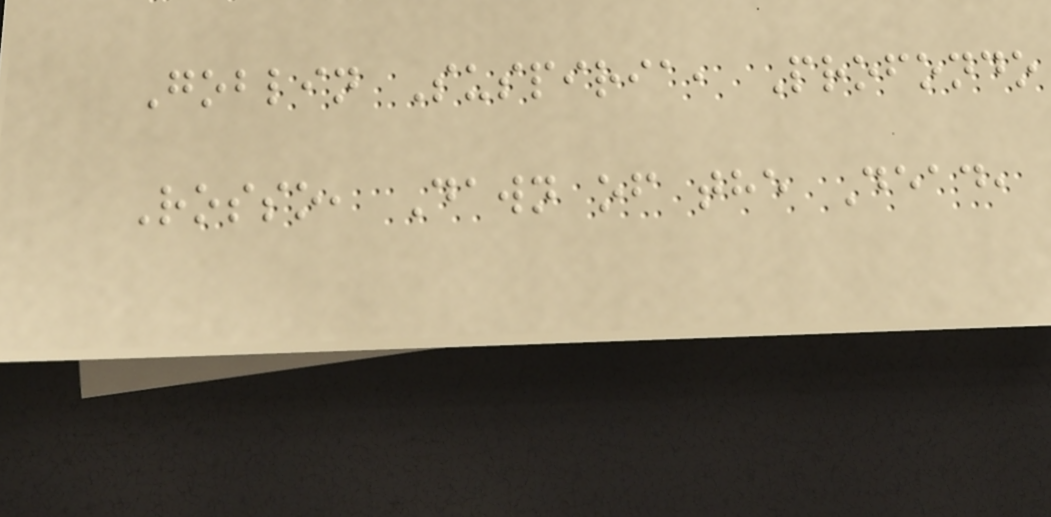Goblin Suspiria, Profondo
Rosso, Dawn of the Dead,
